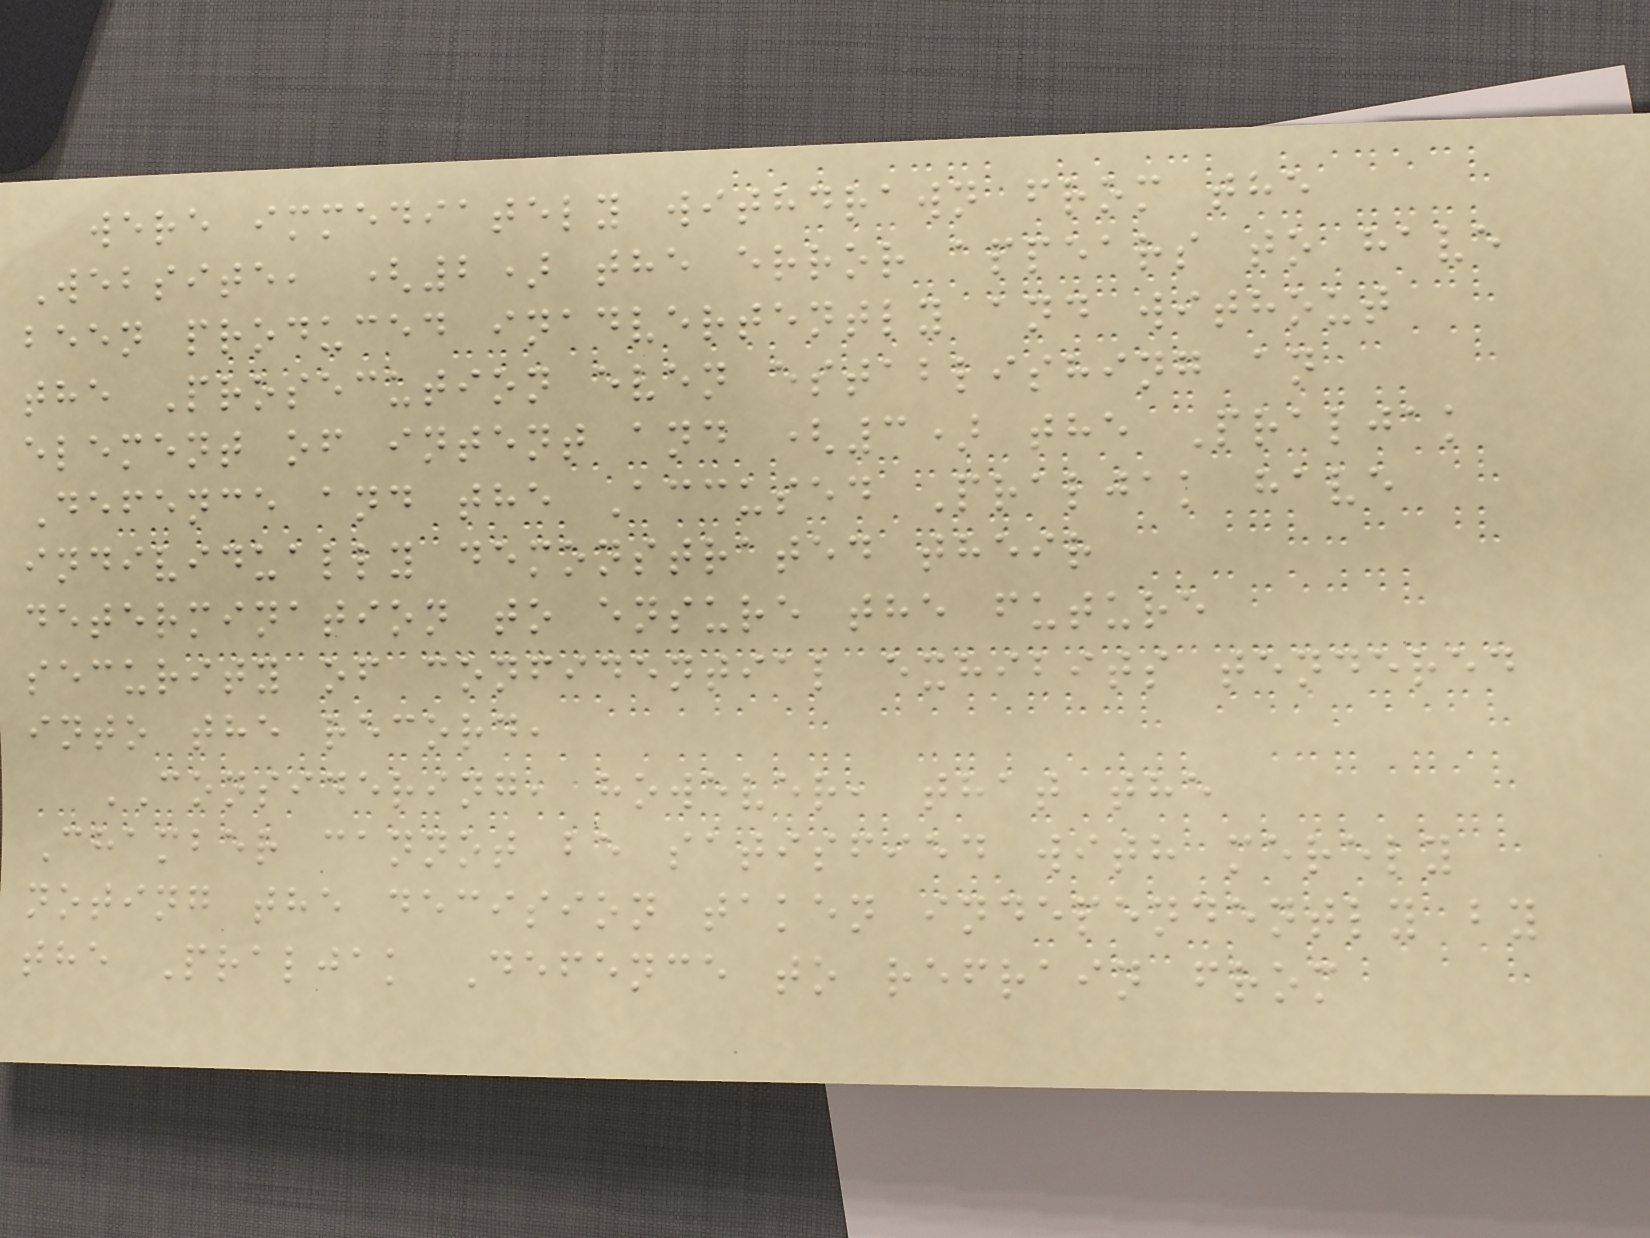were immediately withdrawn from the
Website, (2) the error appears to have
been produced inadvertently and without
the Prosecution even establishing an
element of intent and (3) the Praljak
Defence and the Accused Praljak have
individually demonstrated their
determination to ensure the future
security of confidential exhibits tendered
into the record,
CONSIDERING, however, that the
Chamber cannot be satisfied with merely
noting the decision taken independently by
the Praljak Defence to refrain from
